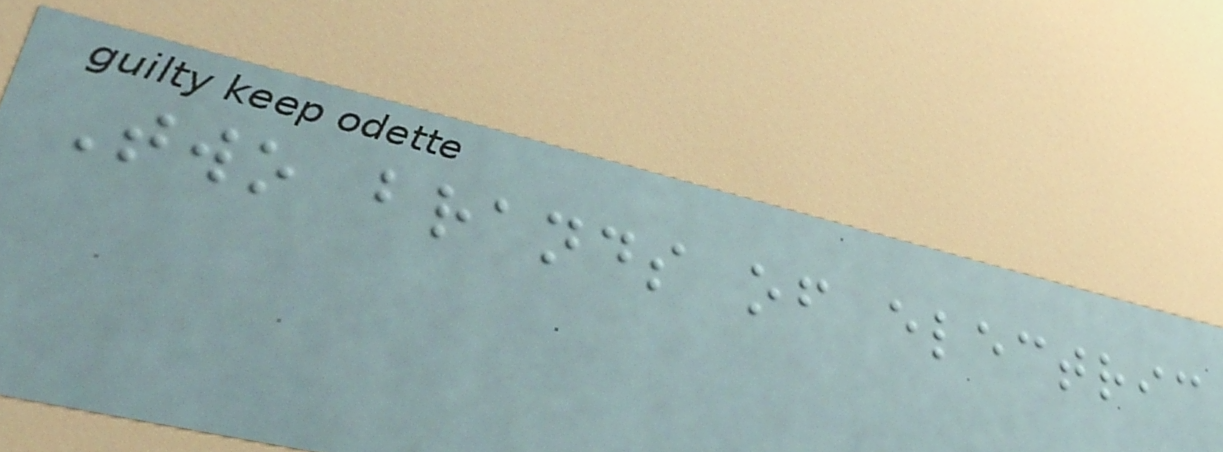Two brands of electric
